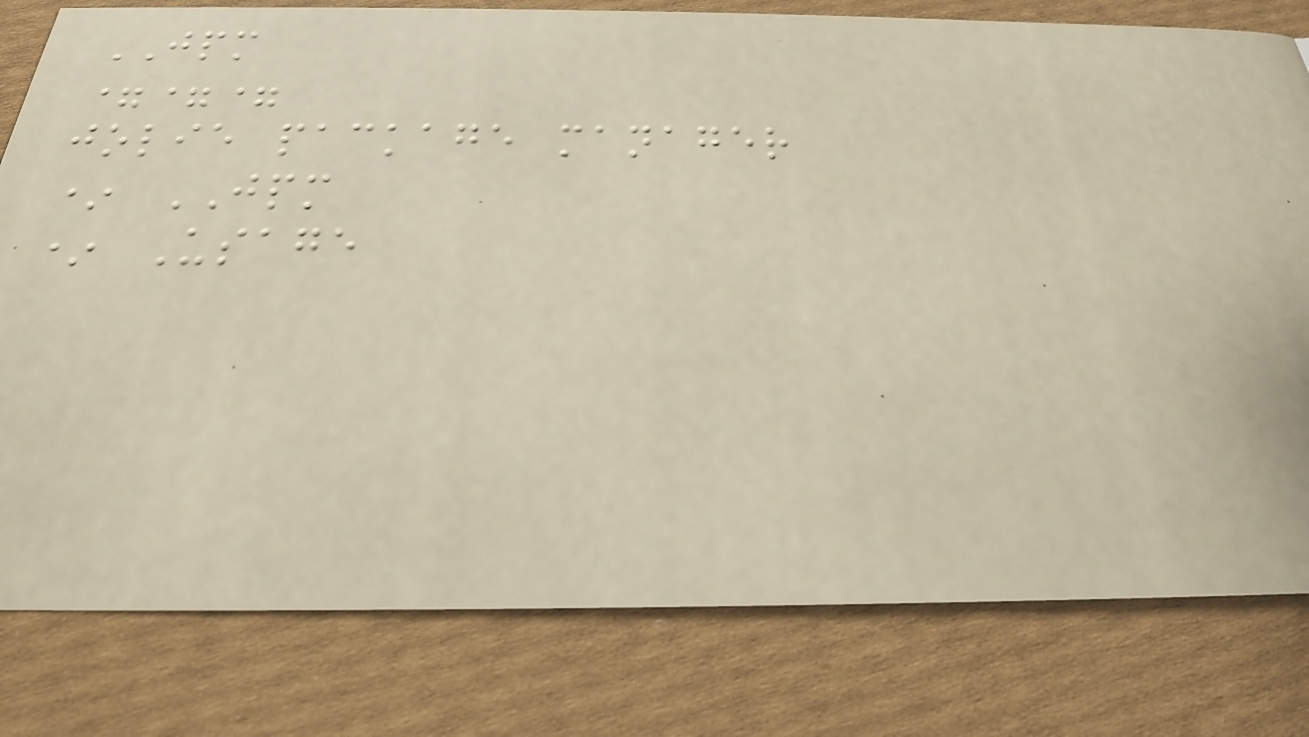JPM
===
jolie package manager
* JPM
* Usage
